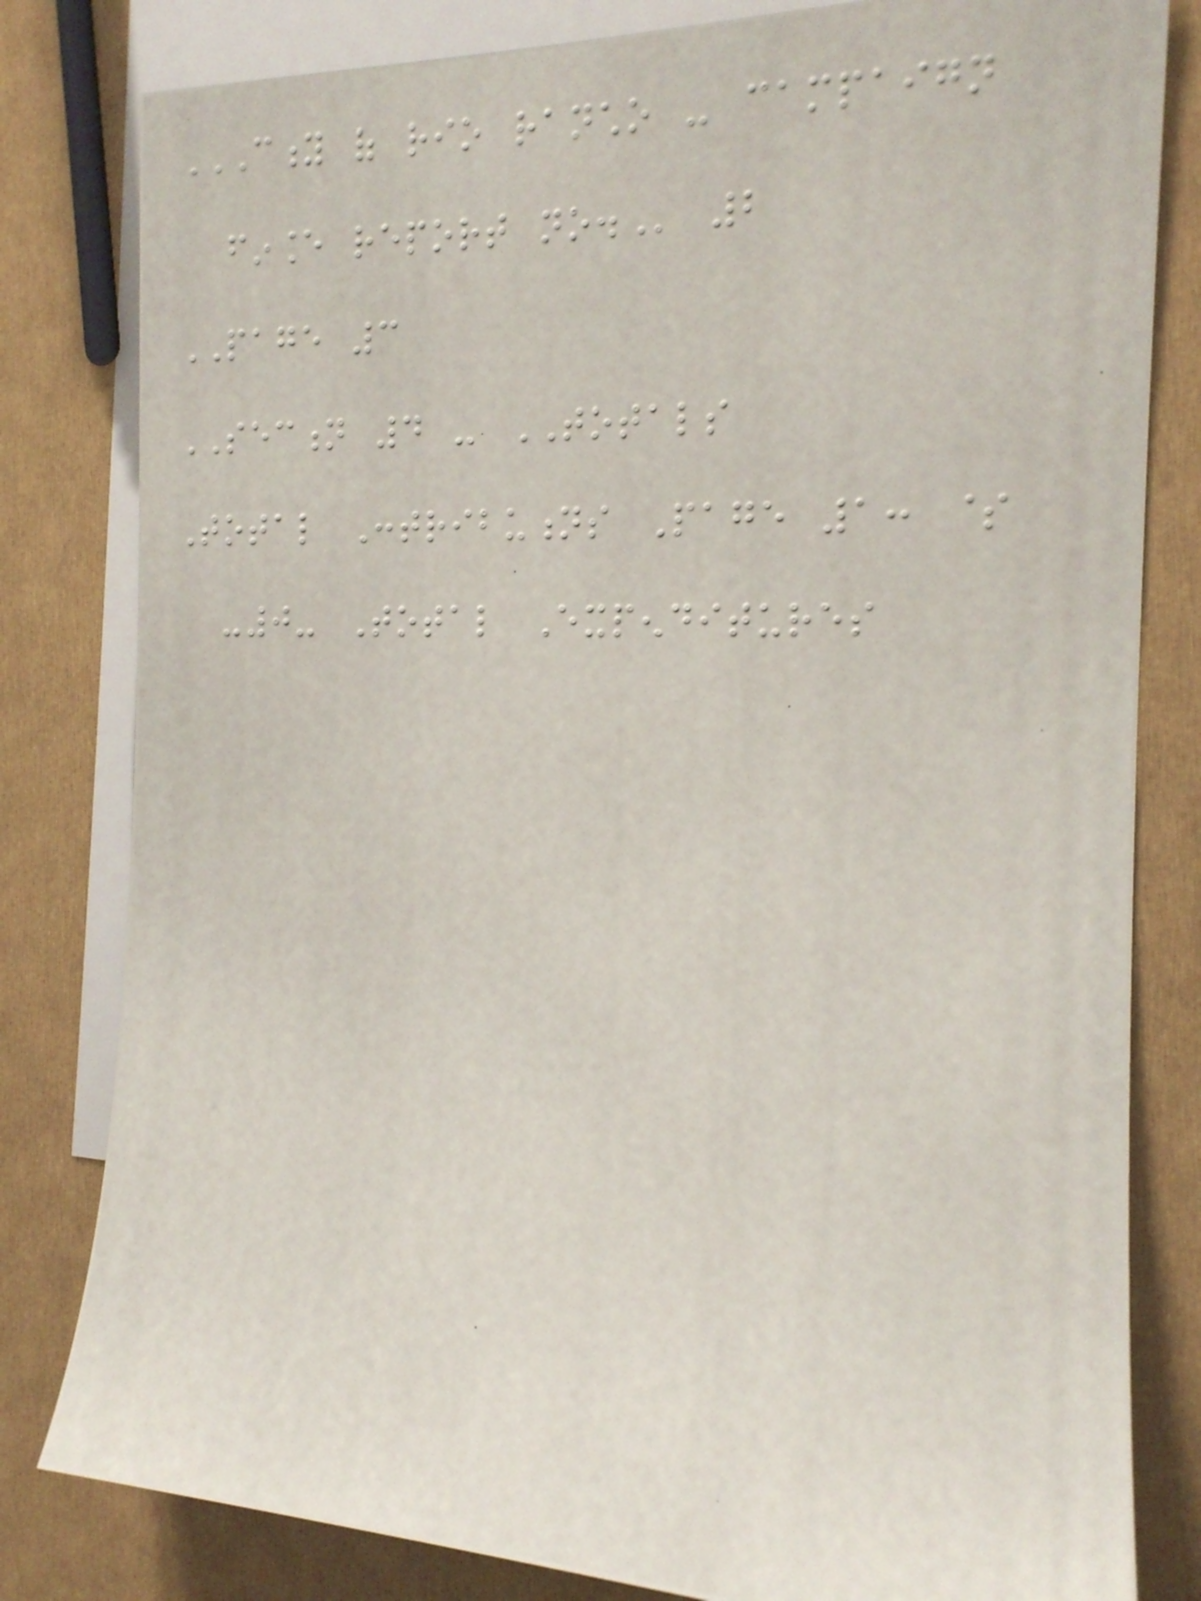CITY OF RIO RANCHO - CAMPAIGN
FINANCE REPORT NO. 2
PAGE 3
SECTION 4 - TOTALS
Total Contributions Page 1: $
-0- Total Expenditures
